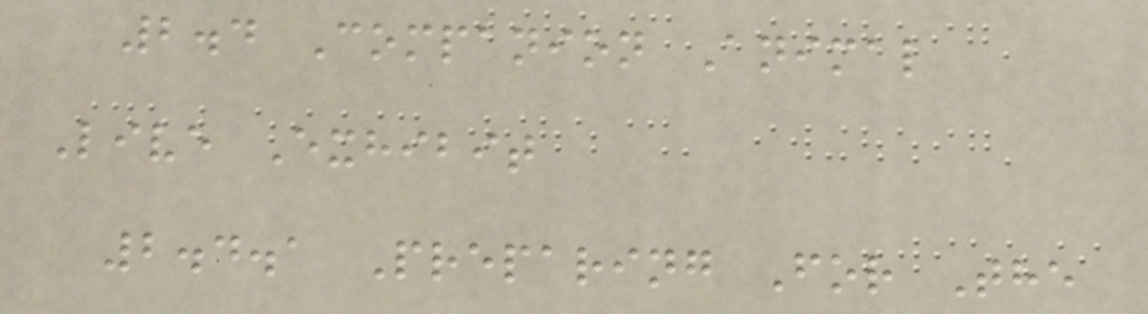2.4 Companion Animal
Live Exhibit
2.4.1 Preparing For The
